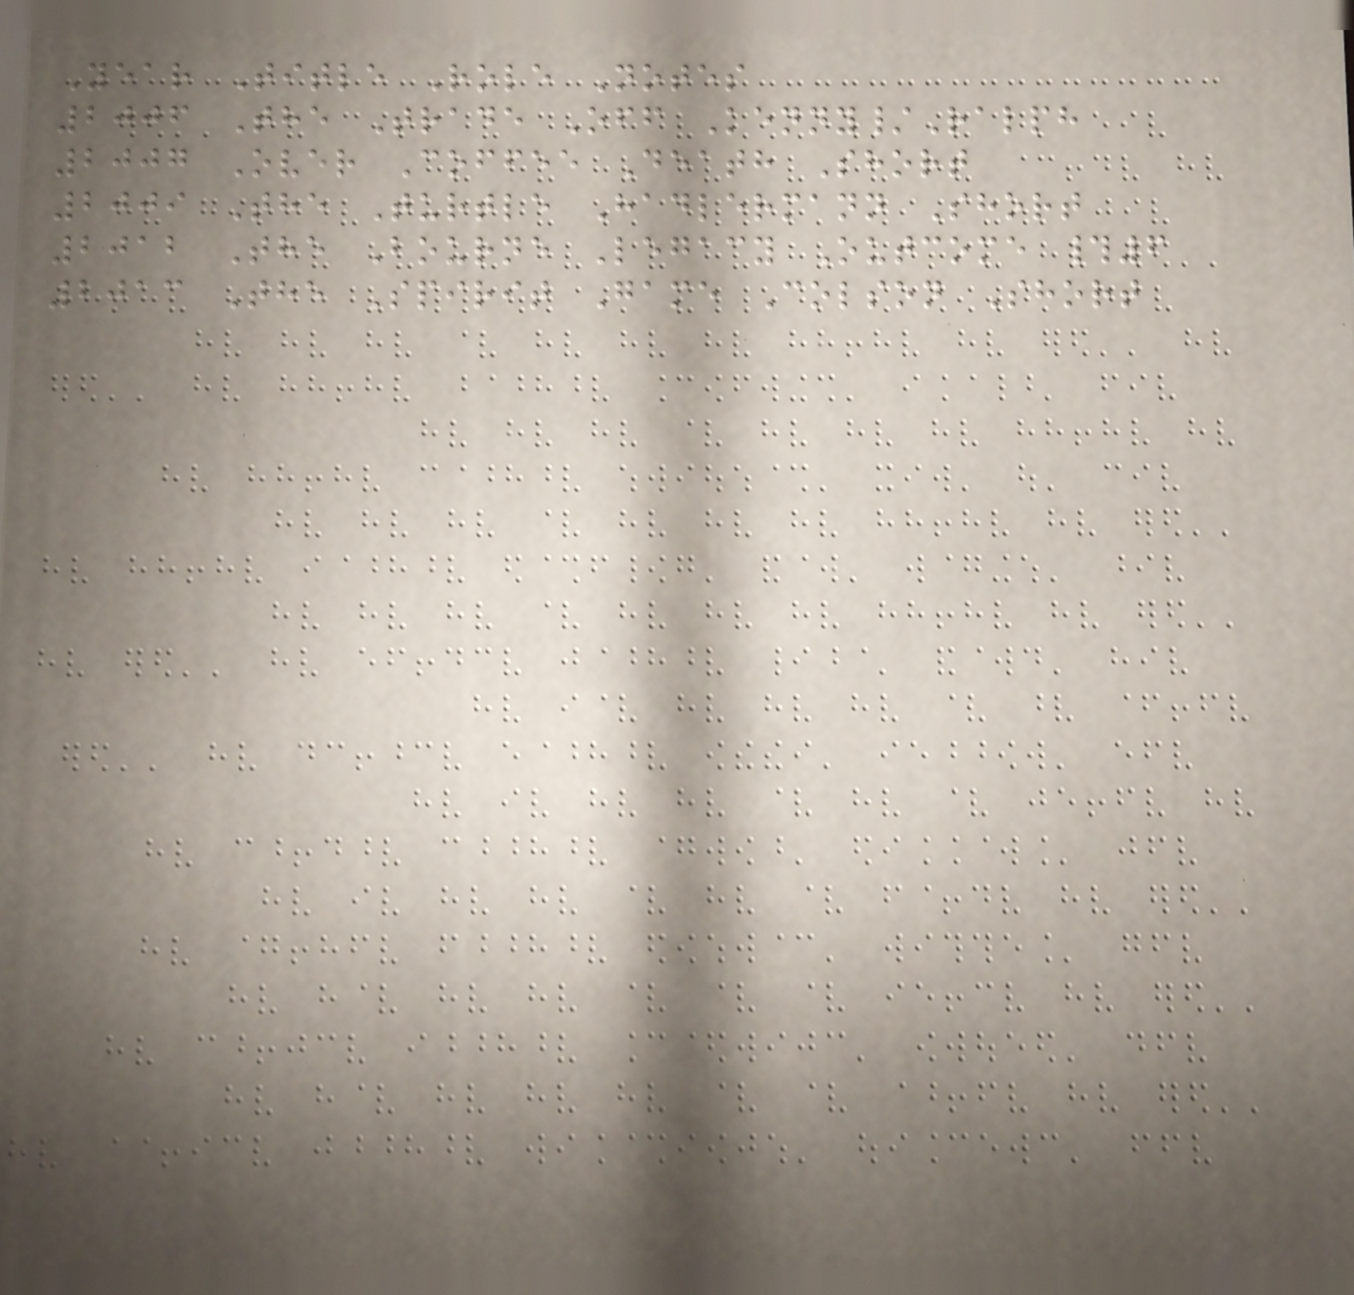Year Title Role Notes
2006 The Trade Off Kenny/Ralph
2007 Over Coffee Death Short
2009 The Turtle Hadlermann Short
2012 The Bourne Legacy Outcome #6
2013 The Spirit Game Colson Short
